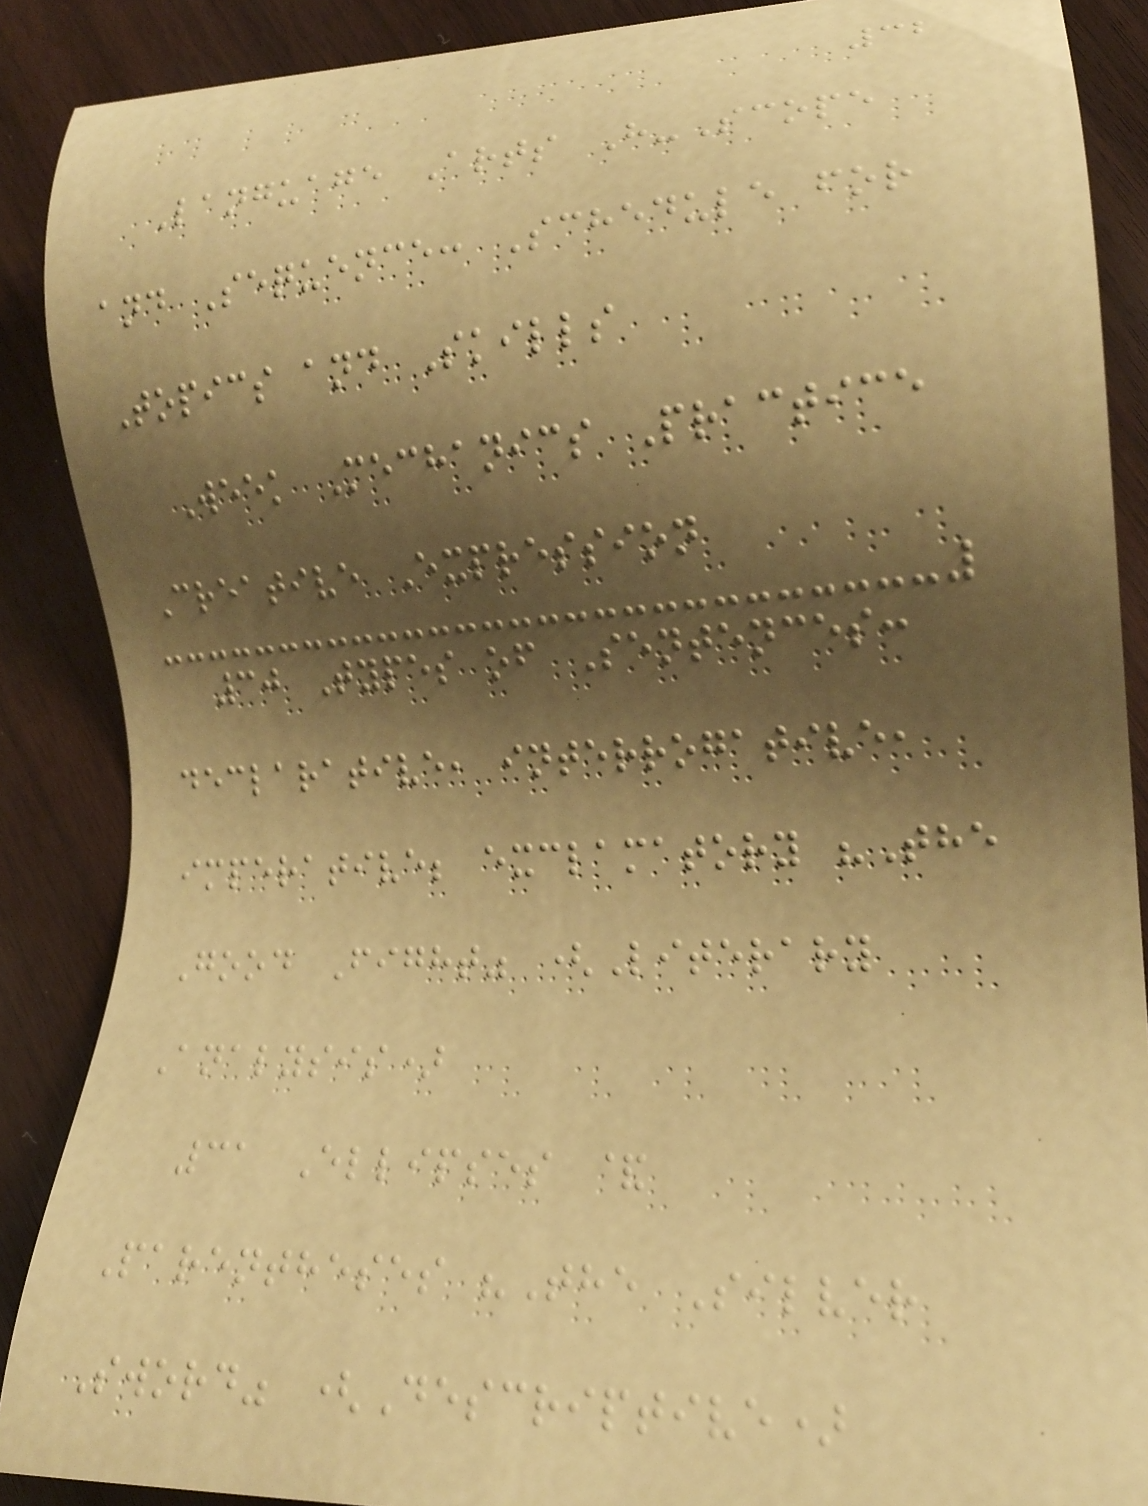32
Language Arts H-Scope
and Sequence: Schedule for
Topics and Skills
Week Mechanics Practice
Creative Expression
30 Types of Sentences:
declarative, interrogative,
imperative; exclamatory "The
Good Fight" (Literary
Analysis)
31 Ellipses &
Parentheses "The Silver
Sword" (Descriptive)
